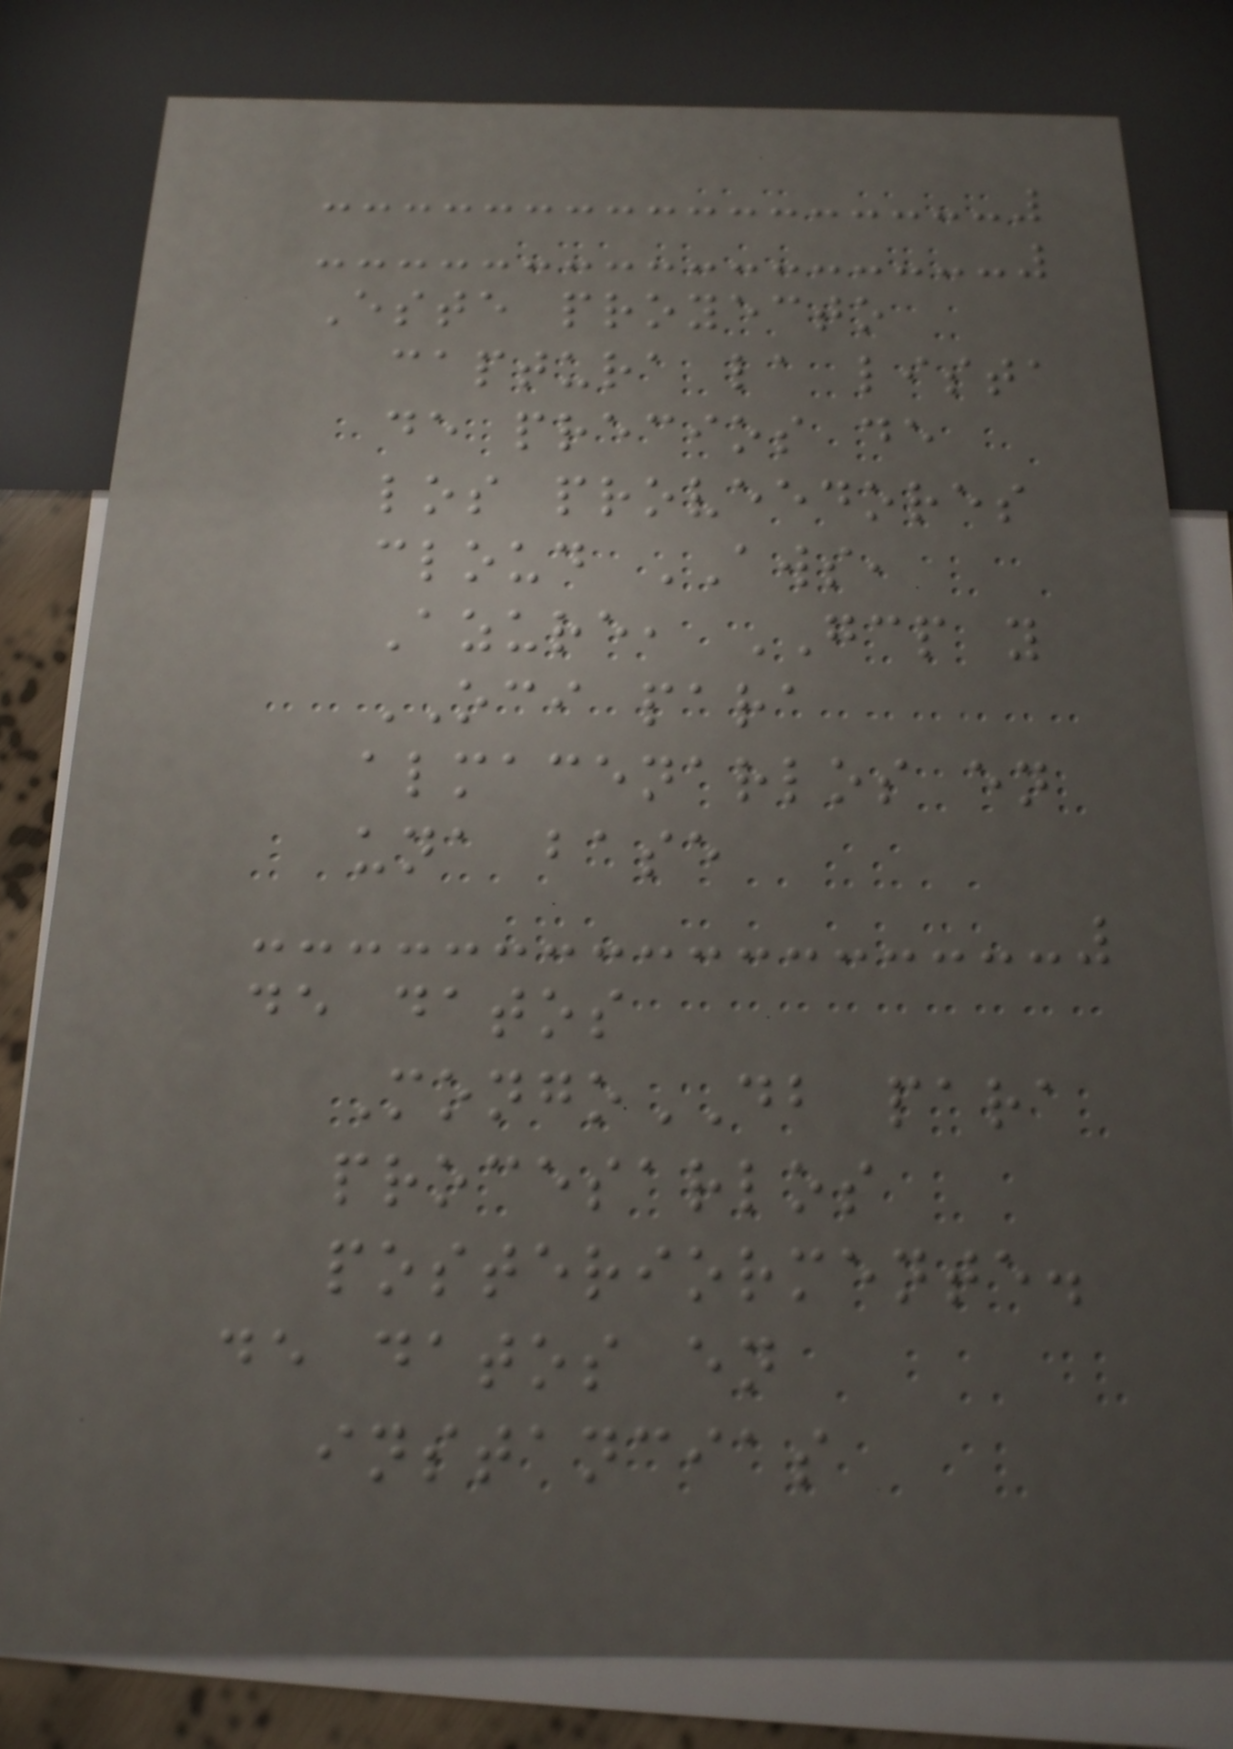Este proyecto
captura la lista
de precios de
los proveedores
cloud AWS,
Azure, GCP y
OCI para
almacenarlos en
una base
de datos
MongoDB para
procesarlos
posteriormente.
de datos en
instancias
